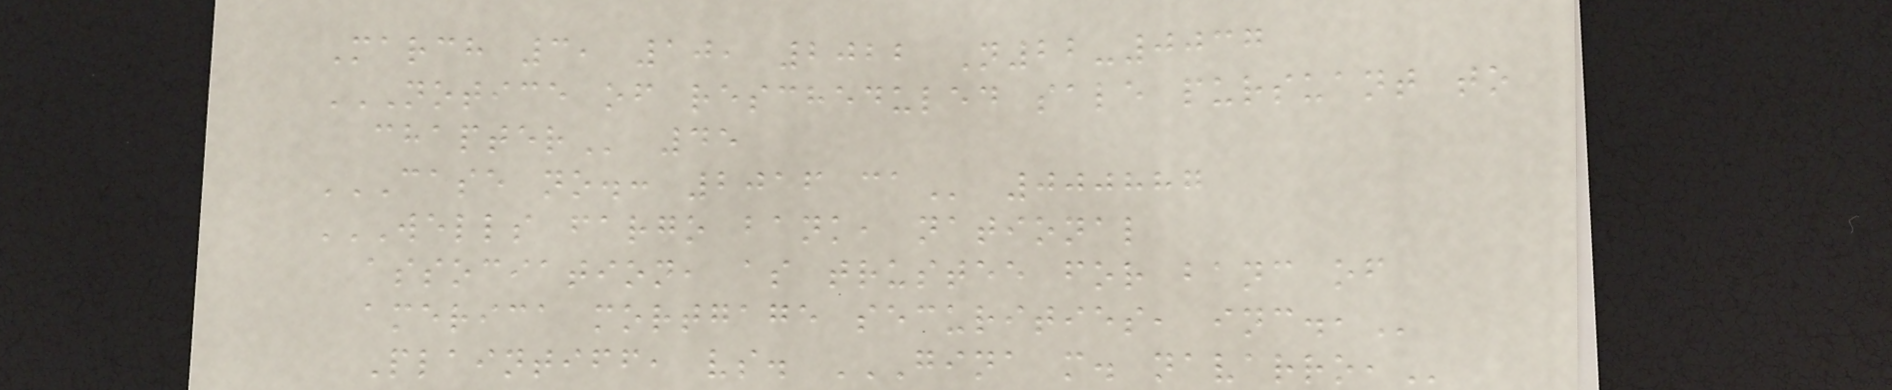March 3, 10, 2022 N22-0037
NOTICE OF RESCHEDULED SALE PURSUANT TO
CHAPTER 45
CASE NO.: 2016 CA 000887
WELLS FARGO BANK, NATIONAL
ASSOCIATION, AS TRUSTEE FOR BANC OF
AMERICA MORTGAGE SECURITIES, INC.,
Plaintiff, vs. GINA M. NAVARRO,
